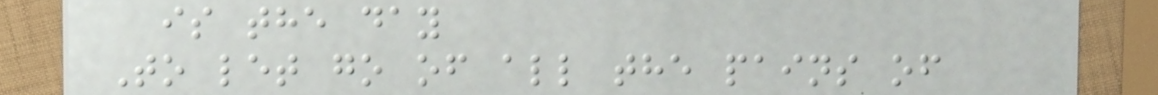is the day
To let go of all the pains of
